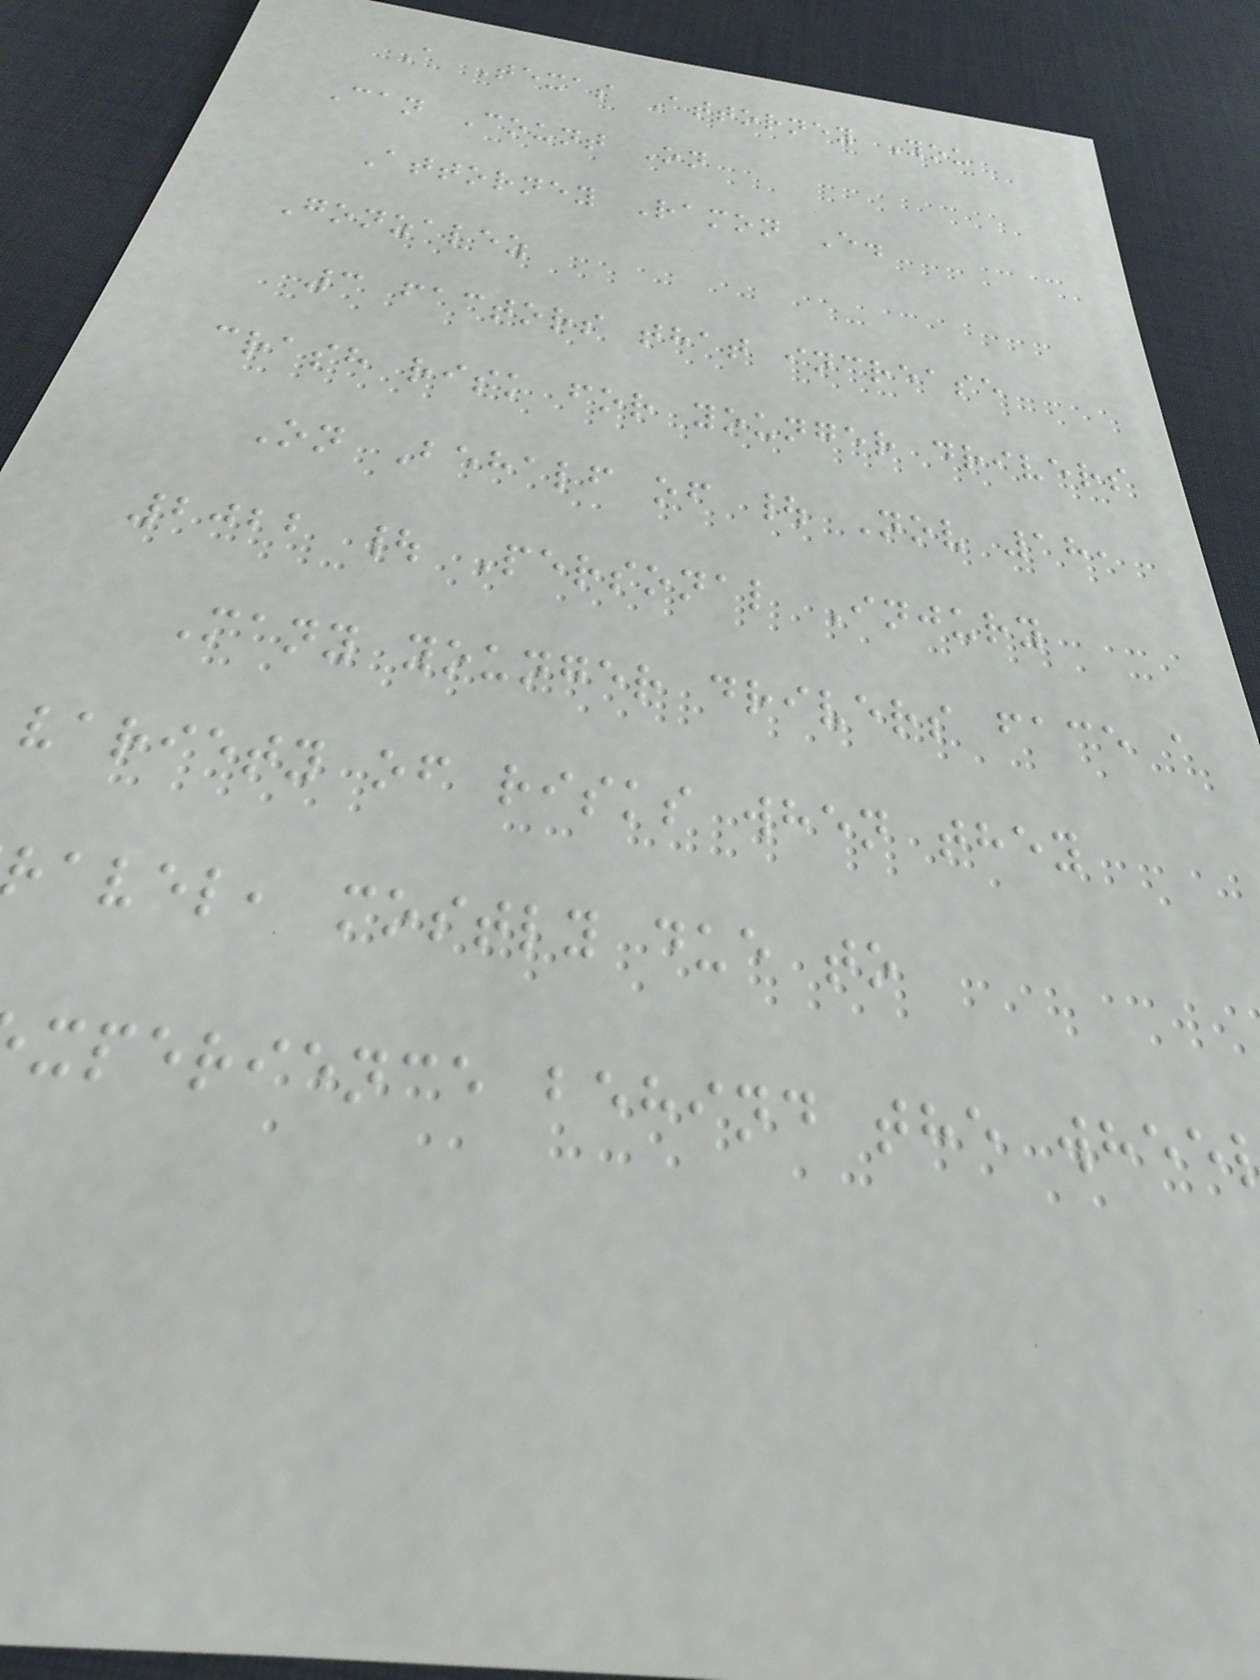A Texas Attorney You
Can Count On
Attorney Ramon E.
Gonzalez
3 factors that increase
crash risk for younger drivers
On Behalf of | Nov 18,
2022 | Personal Injury
Many younger drivers face a
variety of risks when they
avel, mostly due to
xperience behind the whee
